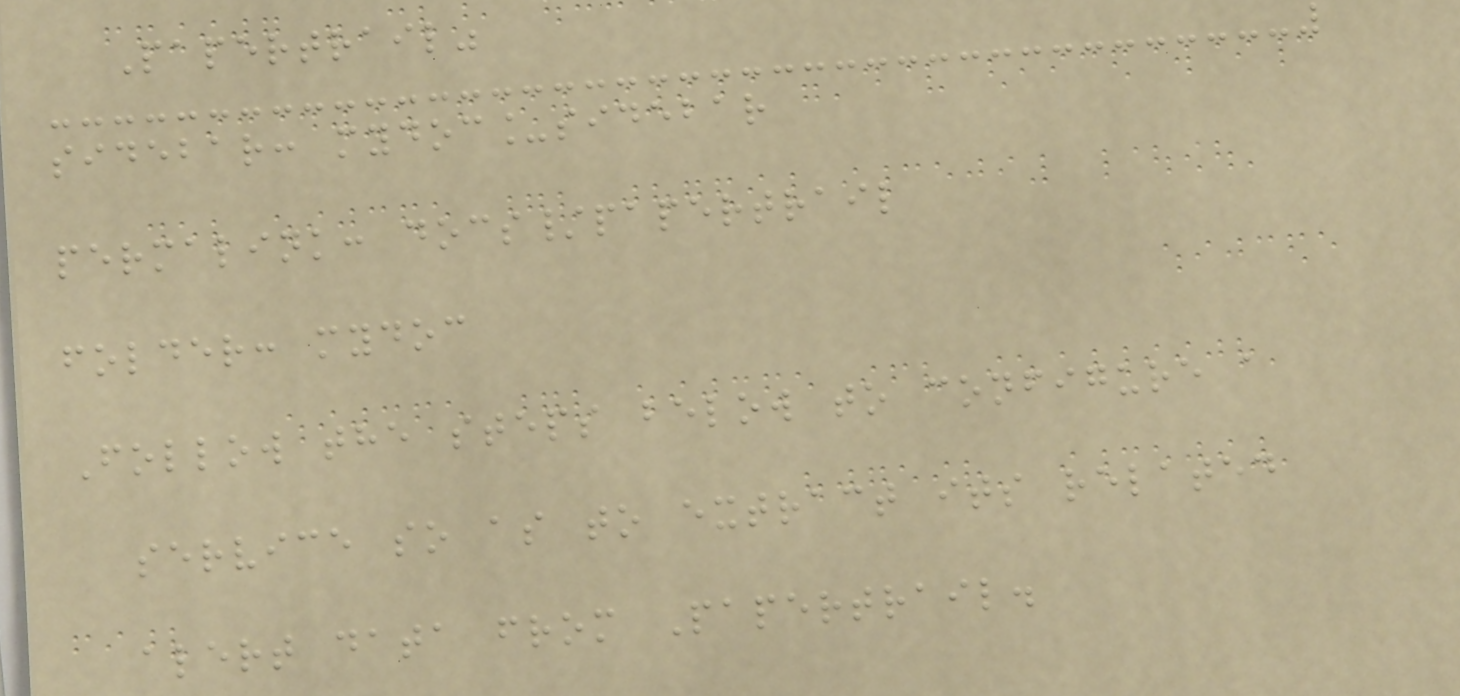Papertrail"
sidebar: mydoc_sidebar
permalink: docs/papertrail
folder: mydoc
Follow the steps below to configure a
service so as to extract its related
alert data from Papertrail.
